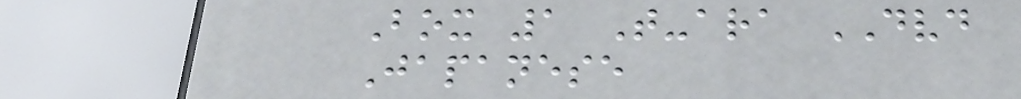Box 1 T-ara DVD
Japanese
